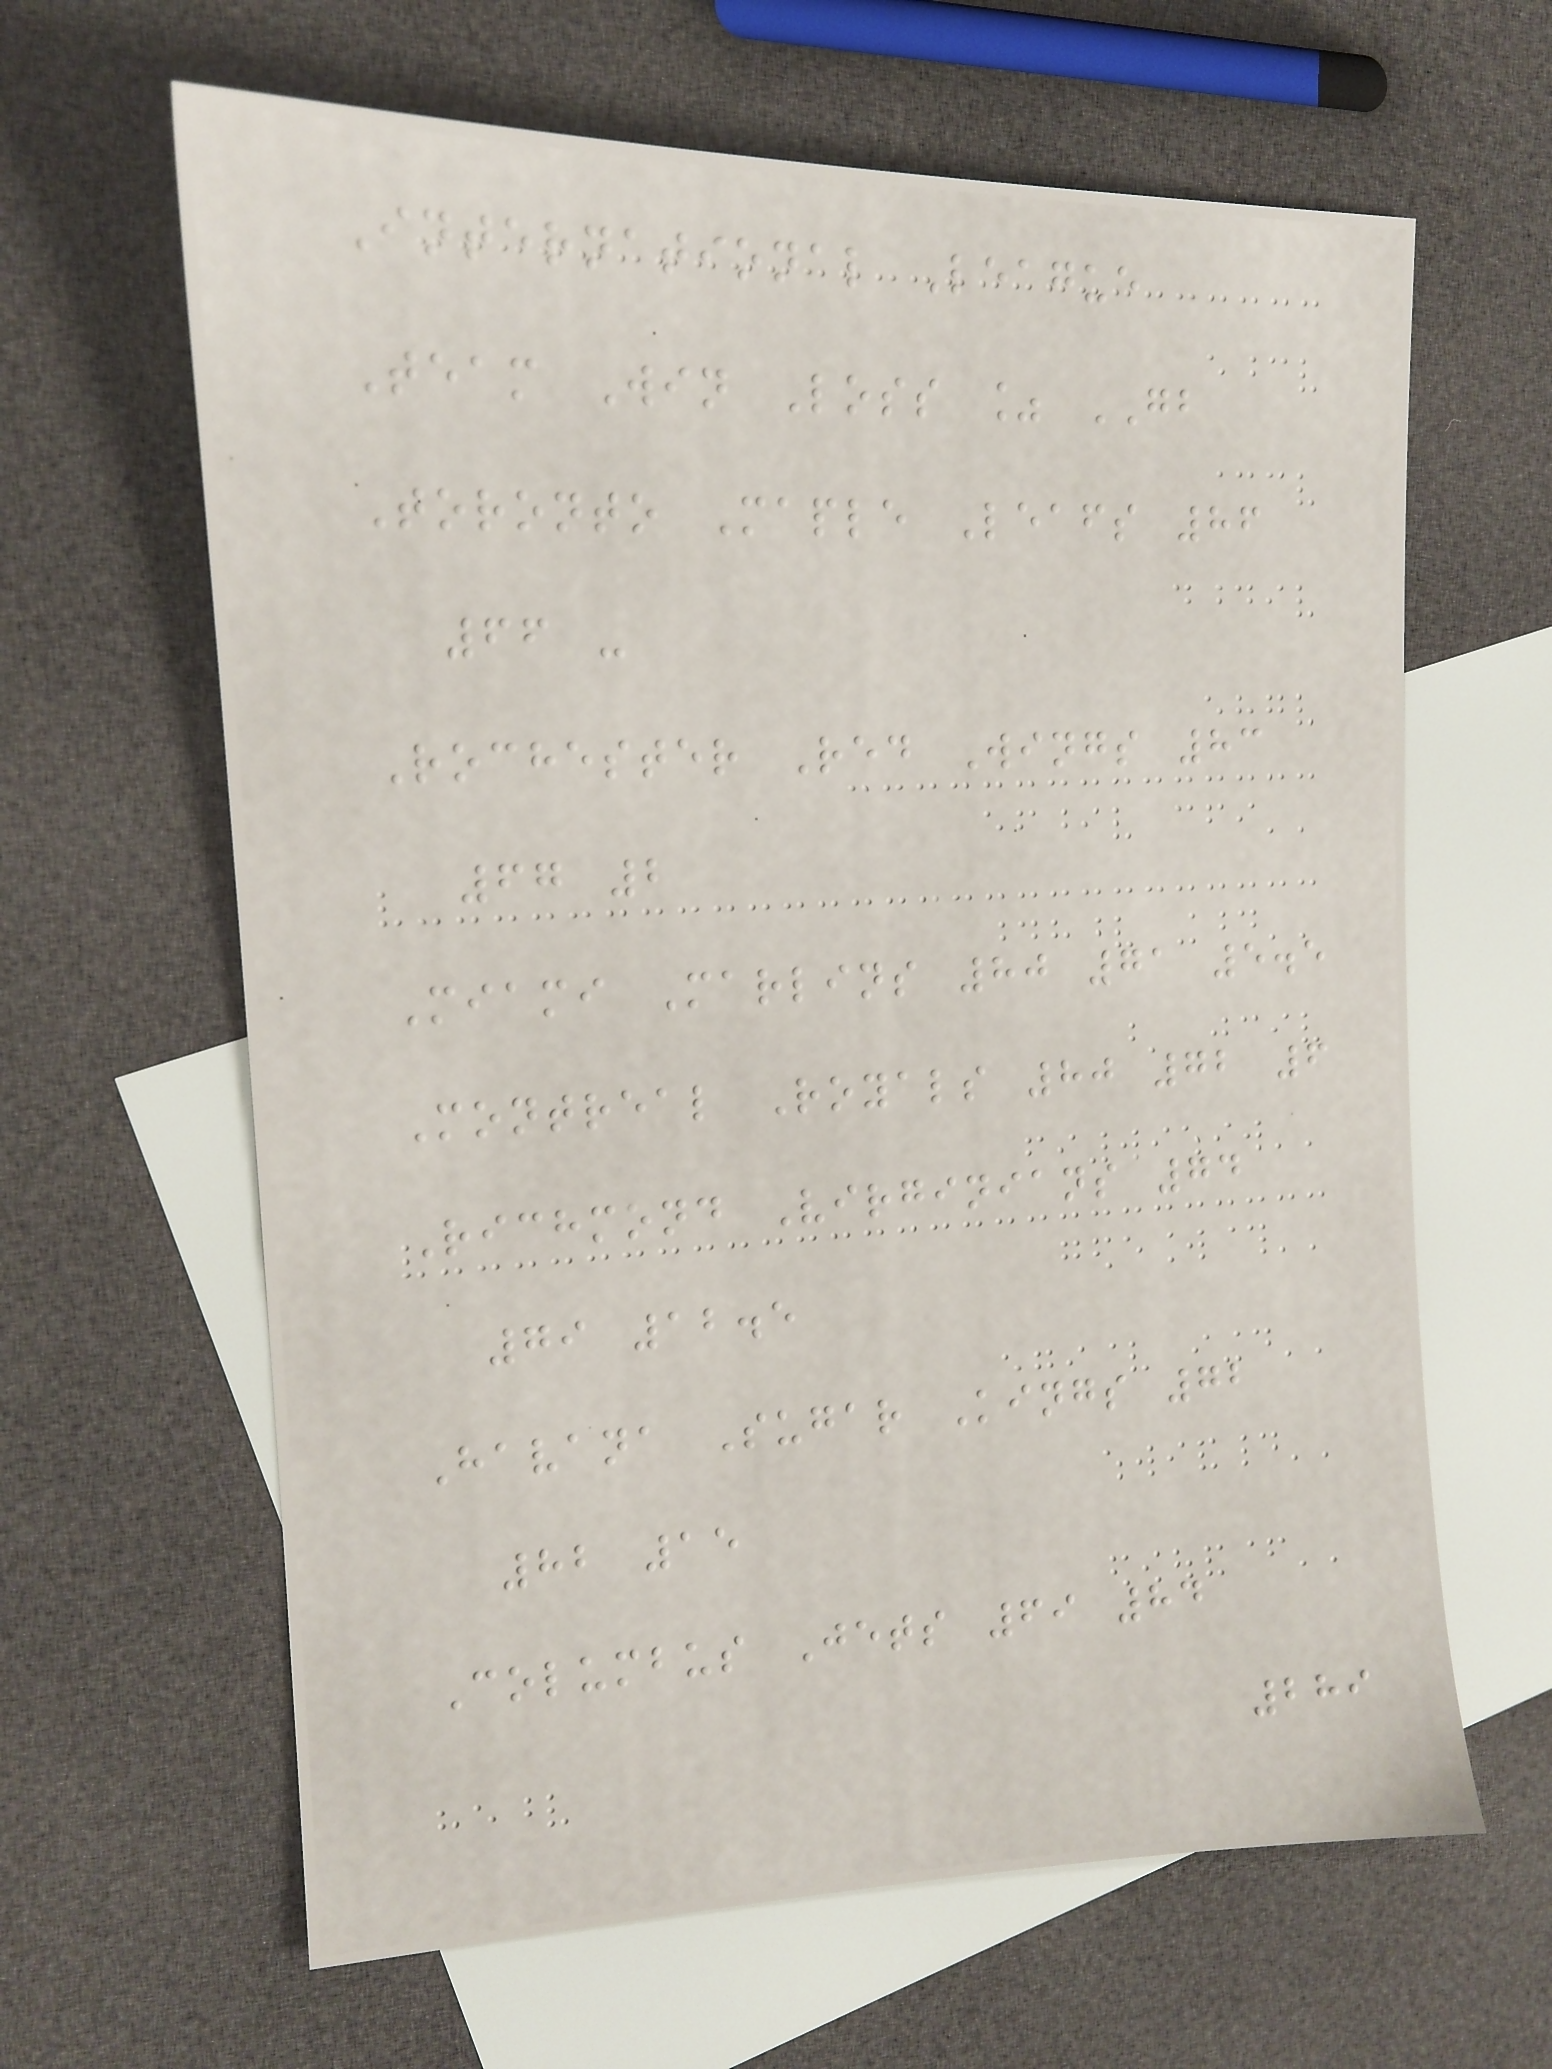International League
Team Win Loss % GB
Toronto Maple Leafs 86
66 -
Rochester Red Wings 83
67 2
Miami Marlins 80 71 5.5
Montreal Royals 80 72 6
Richmond Virginians 74
79 12.5
Havana Sugar Kings 72
82 15
Columbus Jets 69 84
289
